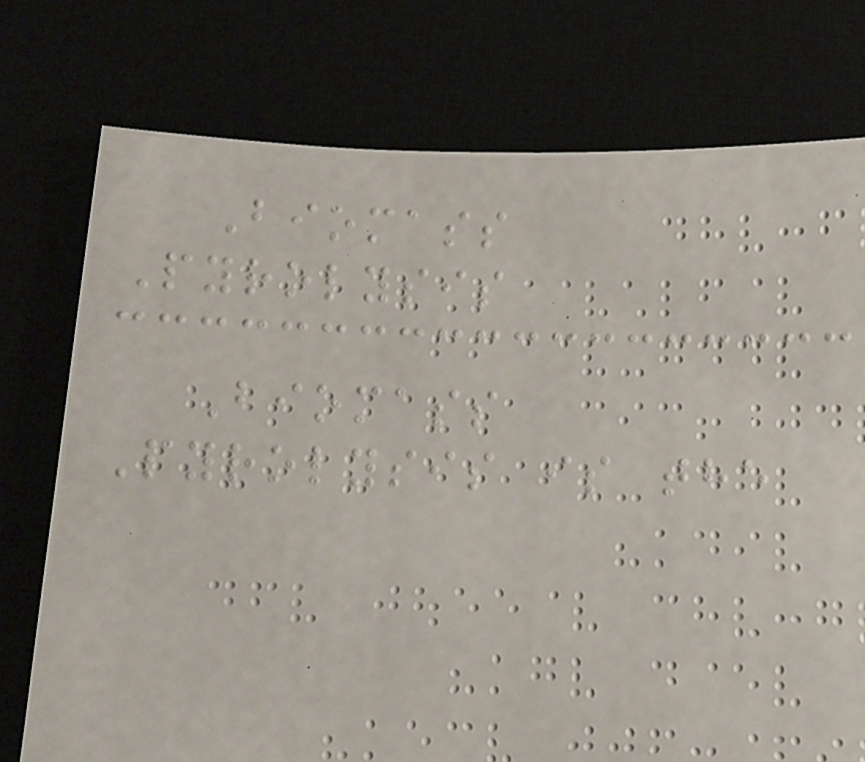Biomass
Pyrolysis
Biomass
Pyrolysis is the
